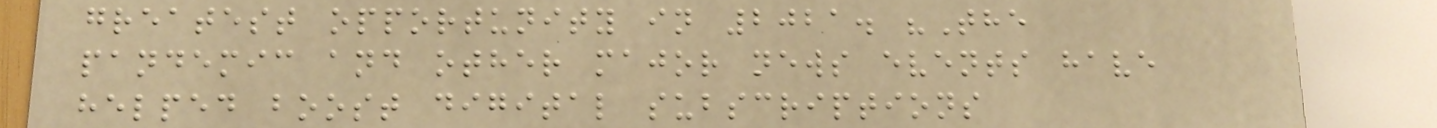greatest opportunity in 2021. "The
pandemic and other major news events have
helped boost digital subscriptions
